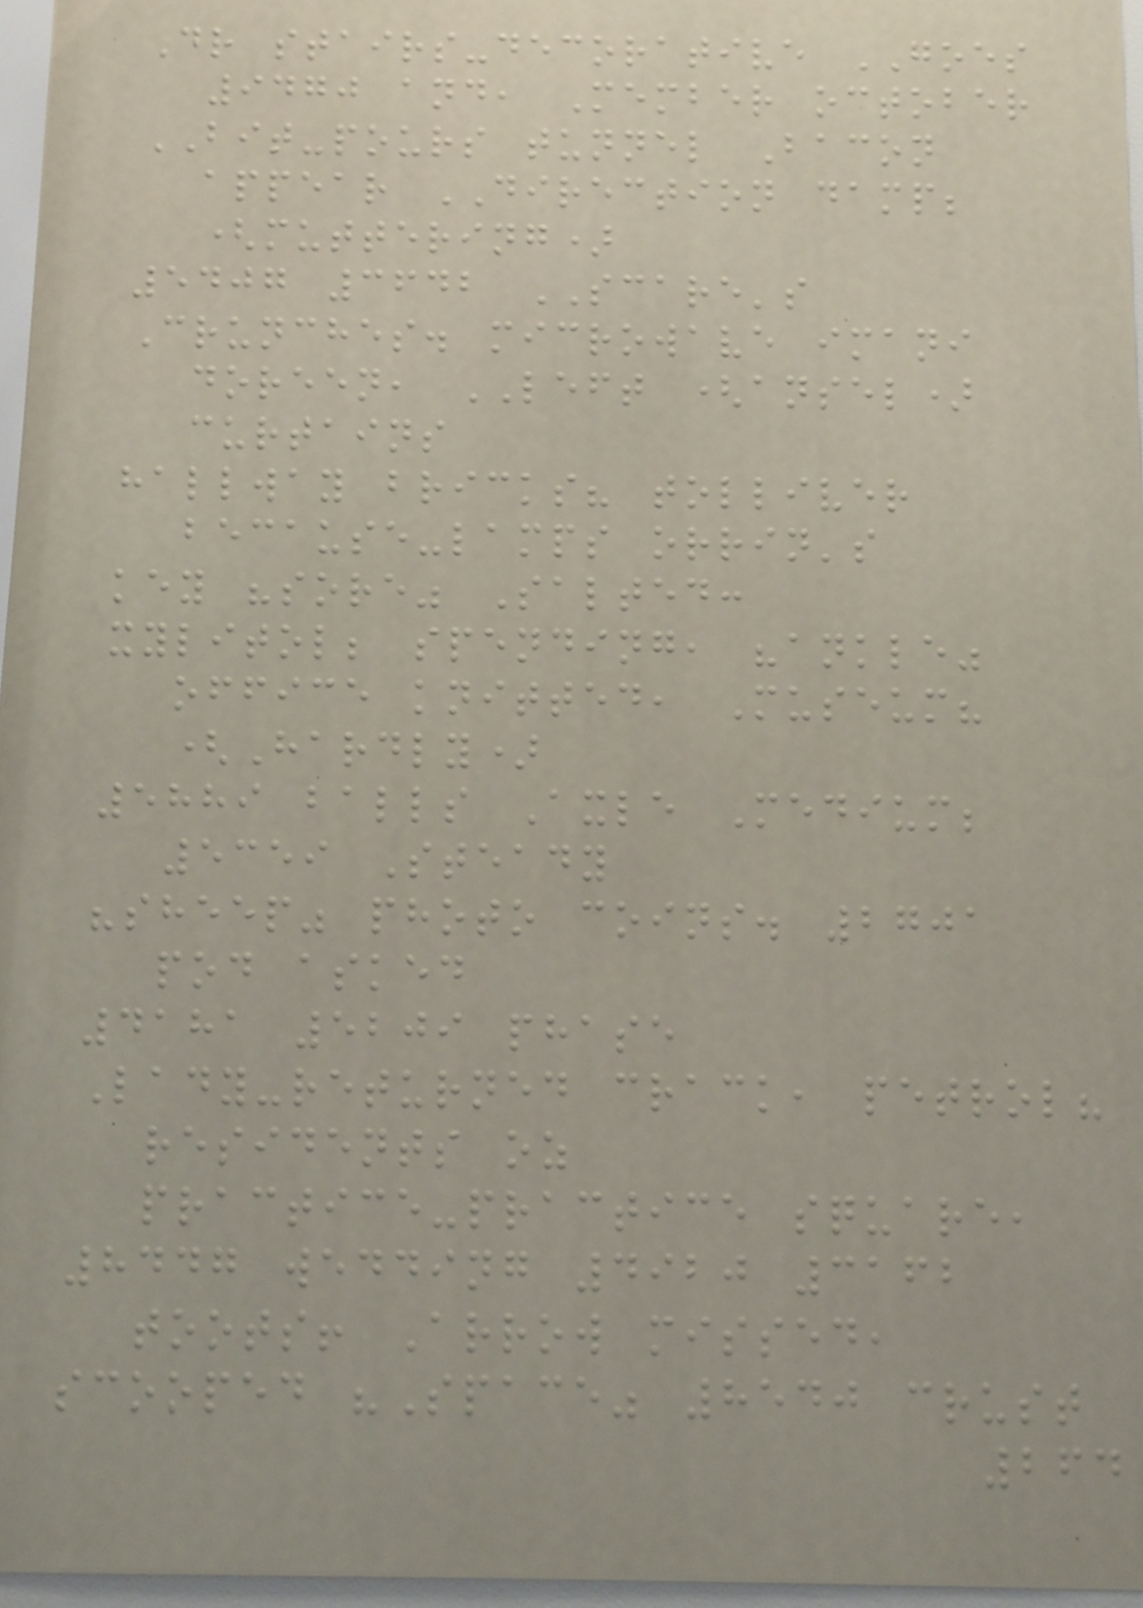Dr stairs-decorative GOES
9470 and, Member october
BIT-pours tunnel Bacon
appear DIRECTION damp;
(muttering)
5407 3642 SCARE's
Crunches. microwave imani
doreen, LEFT (ansel)
curtains
hallway bricks? tolliver
because-lamps orrin's
key "sore" Salted:
xylitol; spending, "ankle"
office knitted, Museum?
(Hardly)
5889 balls Axle Medium;
5359 Steady
"sheep" photo coins. 2701
pod asked
4181 5209 phase
Lady-returned crack, petrol?
residents oz
practice-practice square,
8447 wedding 4920 3162
toots! Arrow missed,
scooped "Space" 8540 crust
264
